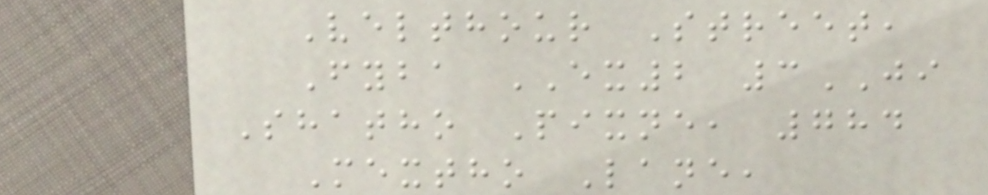Velthour Street,
Fyba EX2 3JI
Shatho Pixne, 784
Mextho Lane,
